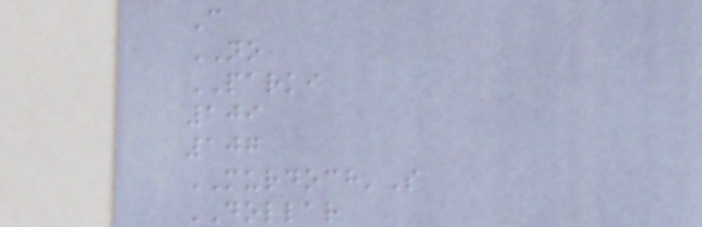C
NO
PARKI
109
107
MURDOCH'S
DOLLAR
